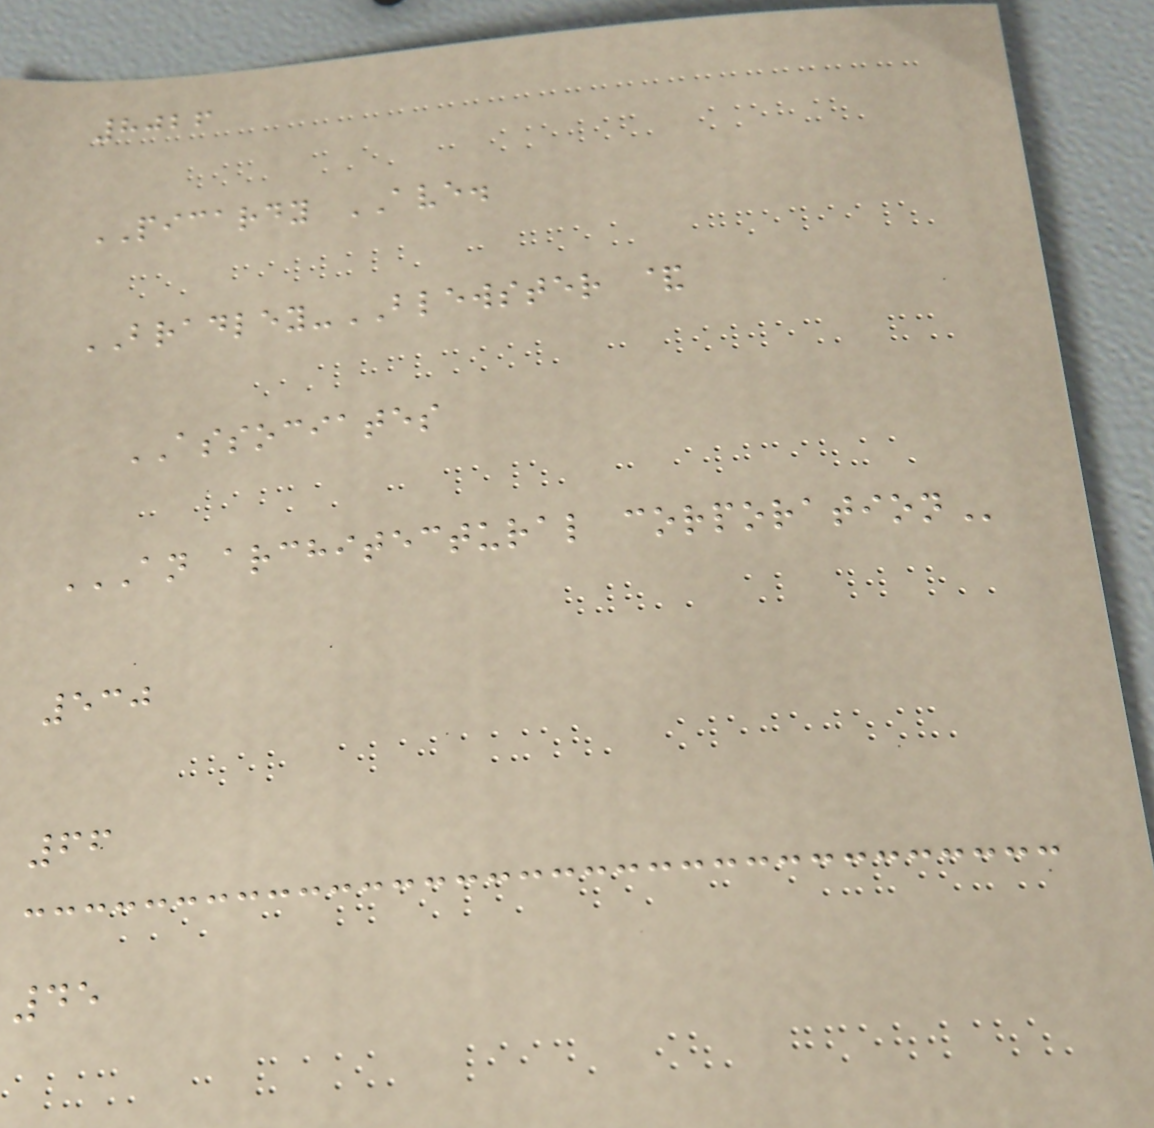8026
PICARDY AVE.
BRADLEY-BLEWSTER &
ASSOCIATES
AN ARCHITECTURAL CORPORATION
530
66
45
